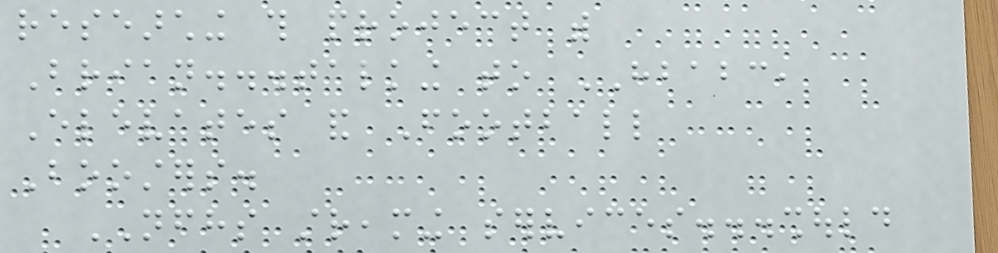researching this project with
Brian...talking to HBABC,
Elevates and Football
Boosters.
NFHS streaming services...should
